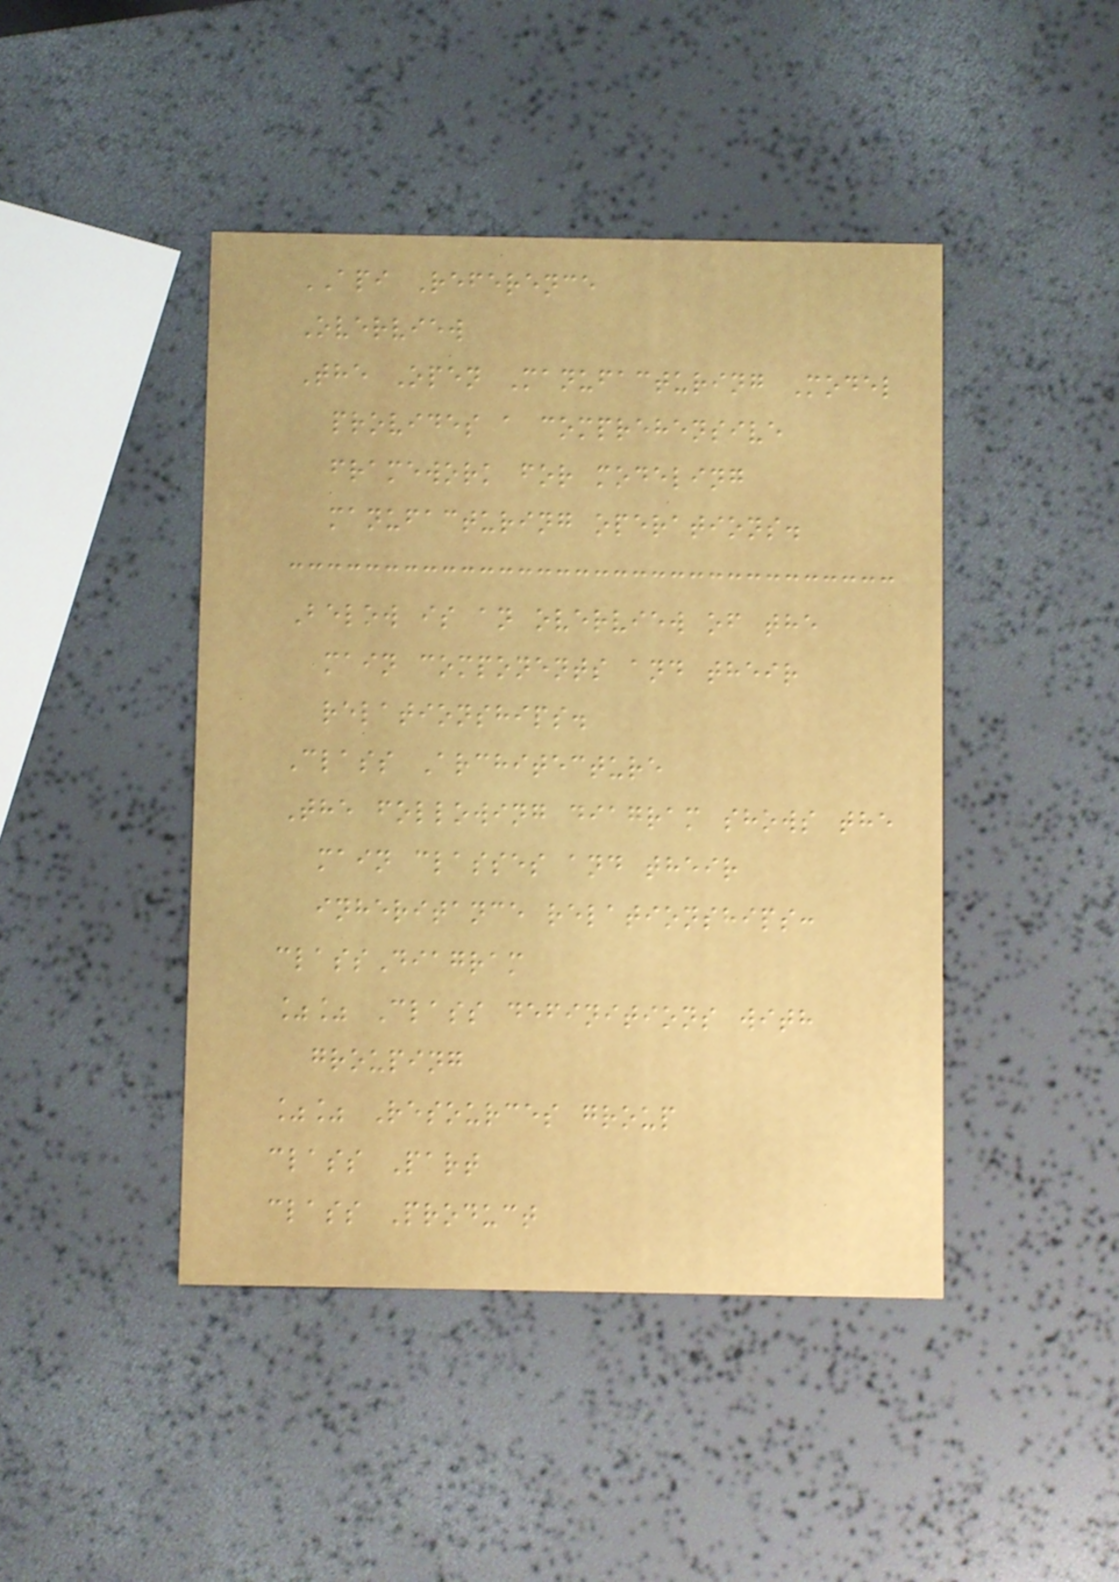API Reference
Overview
The Open Manufacturing Model
provides a comprehensive
framework for modeling
manufacturing operations.
Below is an overview of the
main components and their
relationships.
Class Architecture
The following diagram shows the
main classes and their
inheritance relationships:
classDiagram
%% Class definitions with
grouping
%% Resources group
class Part
class Product
